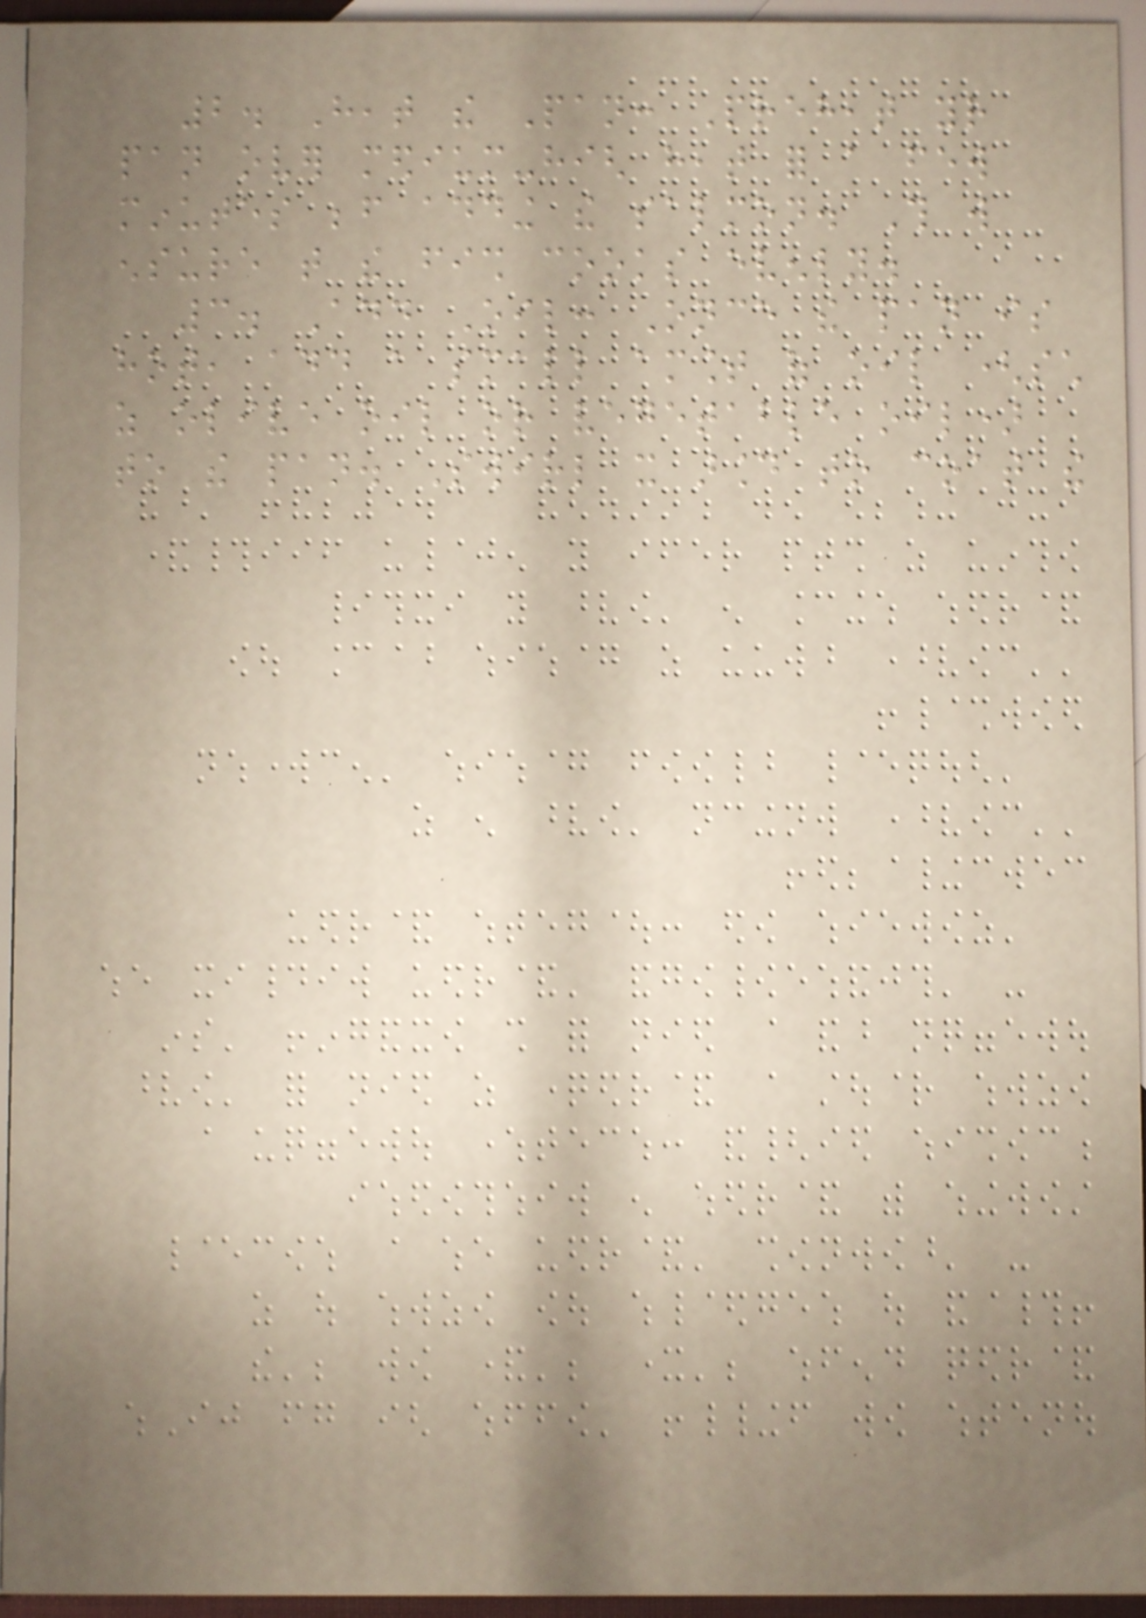2. Heat the Pan: Preheat your
pan over medium-high heat for a few
minutes before adding the salmon. This will
ensure that the fish cooks evenly.
3. Add Oil: Once the pan is
hot, add a small amount of oil (such
as olive oil or vegetable oil)
to the pan. Swirl it around to coat the
